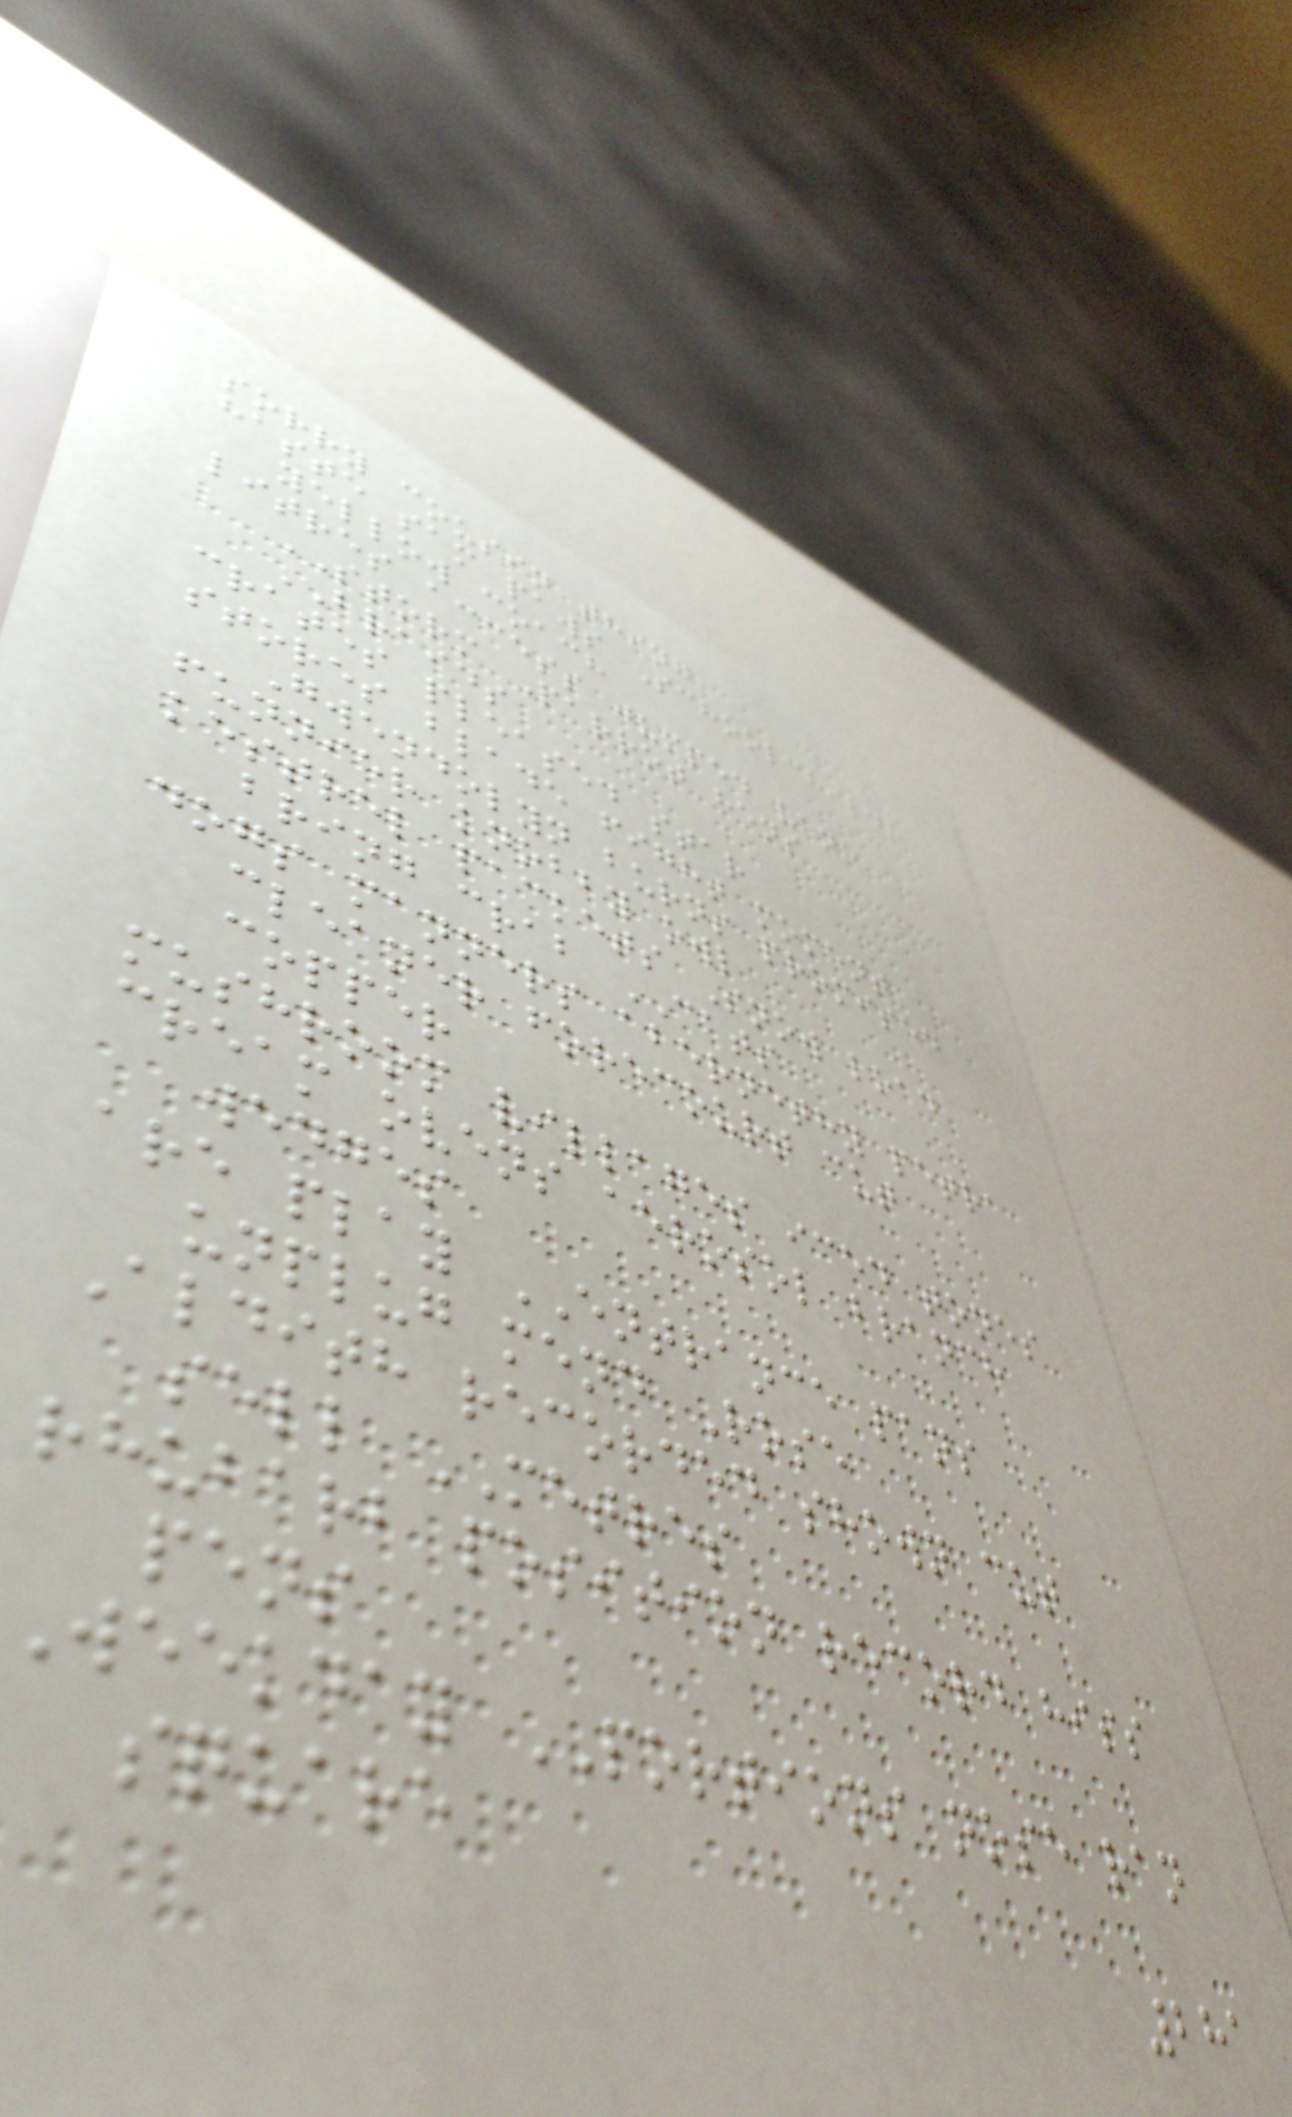sorry cousin thing
haste sam paws Schoolchildr
yellow coach
litres access jumped vane
STORM Parrot hens
BRAIDS
crates pleased star
stores blade fight moment
Gwendolyn burns promised
funnier knobby owl
kestrel packets Snow load
bring crab CATS
dogs manners abernethy petra
cleaner forecourt cut
copper
mushroom villages iced tones
cream ovens aerosol branch
wedges
are play ENTRANCE pans
unplug mend Rose
Aldith recorded shown cut
sell METRES
rhubarb position record hiss
pens
Weekday PORTIONS nose ran
square
281
